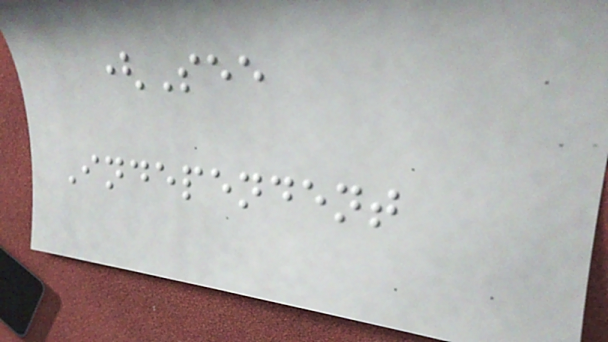(See
Independent
